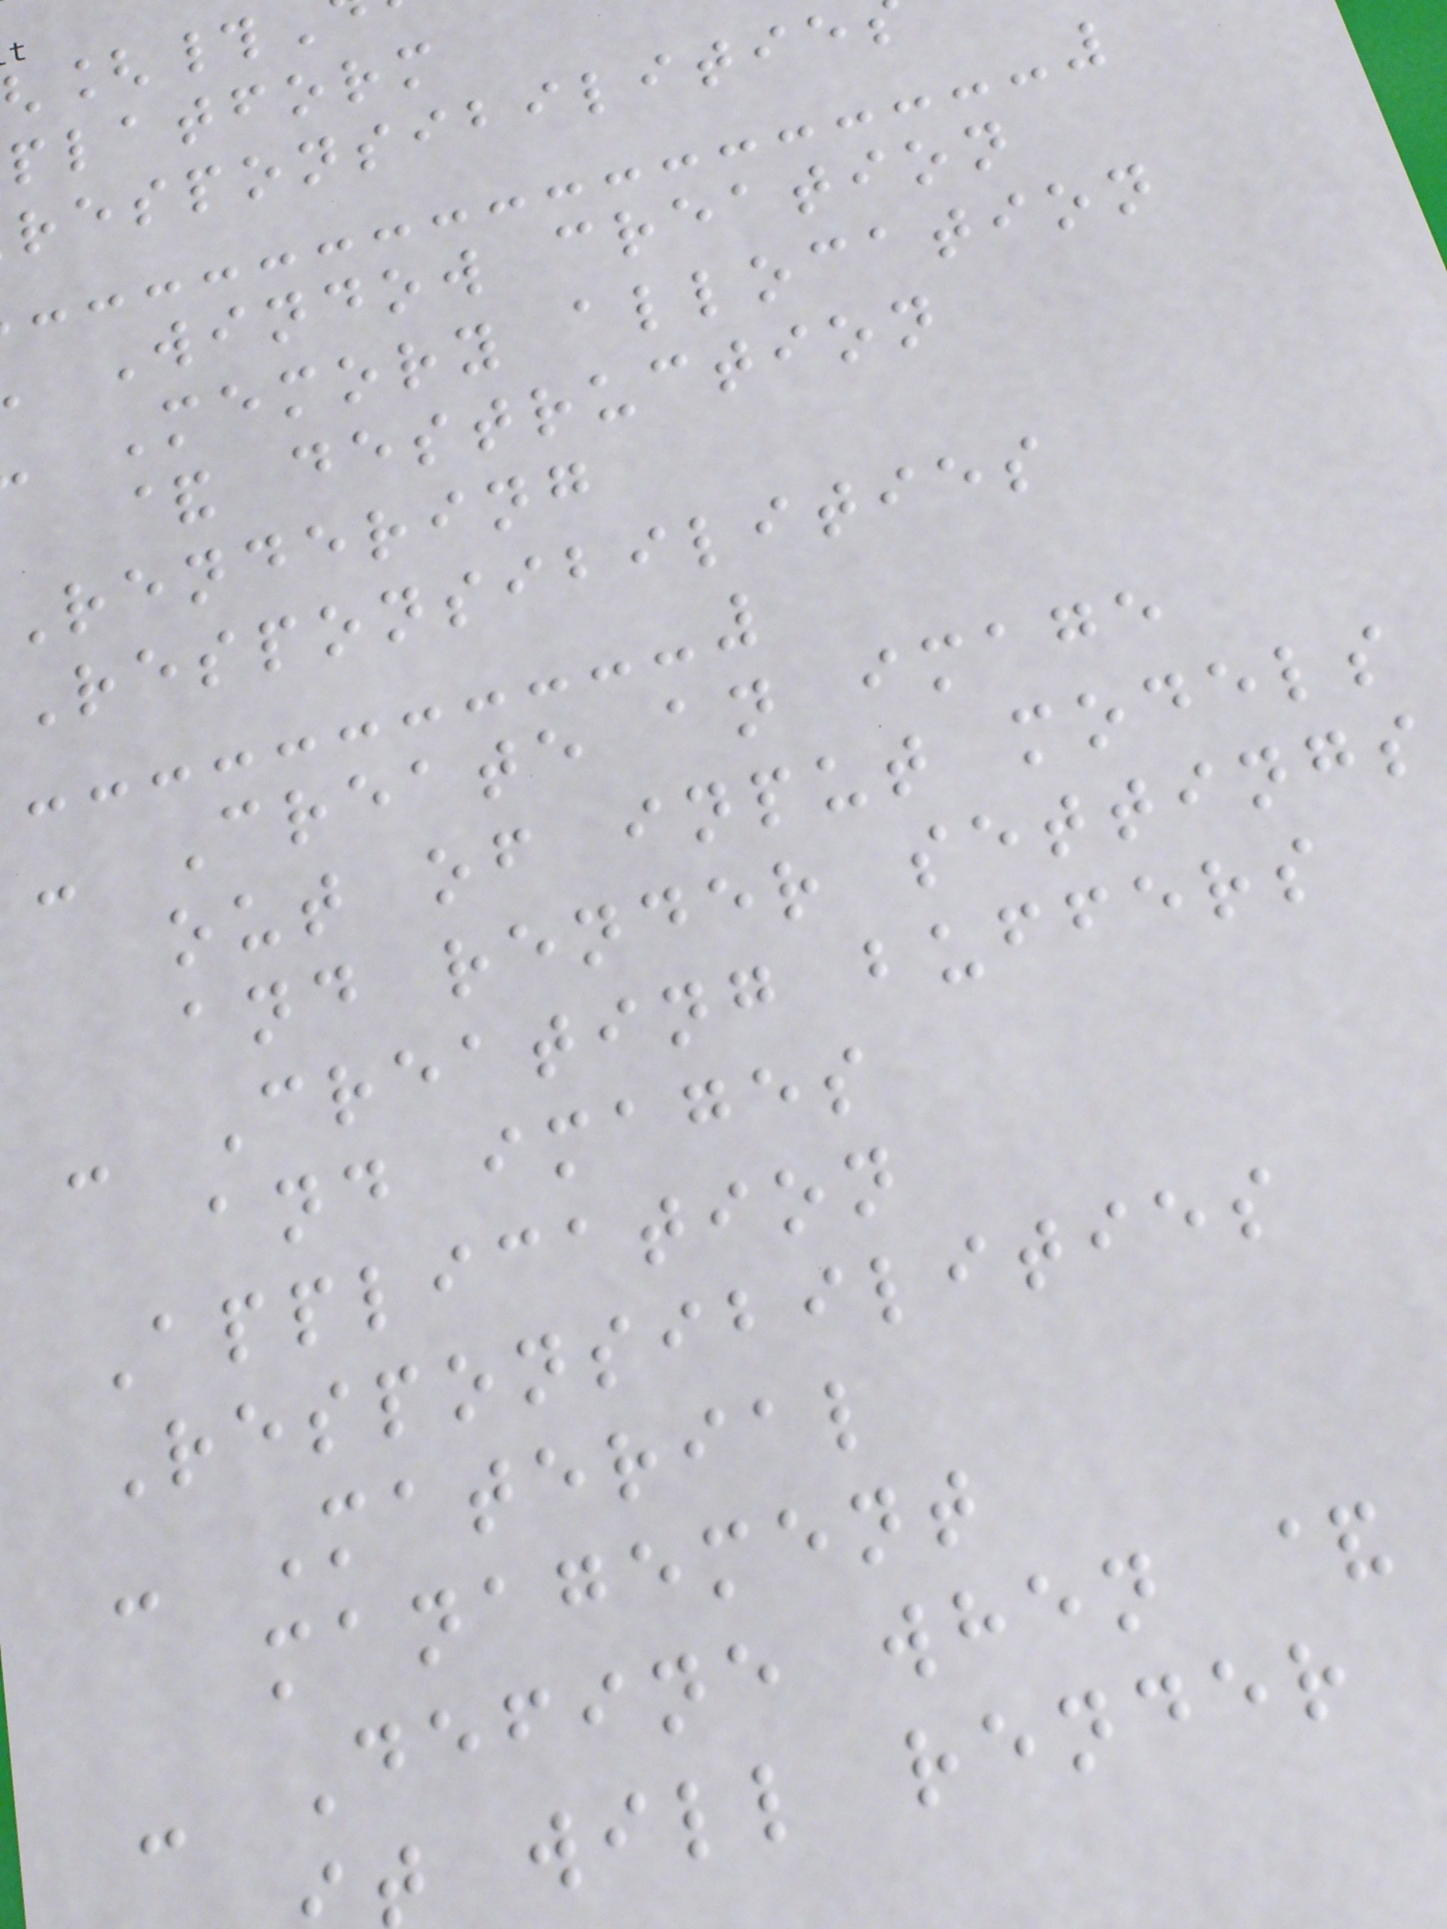platform
Window creation
Memory allocation
& destruction
Rendering
Responsibilities
- Create an image
out of input models
and render settings
- Creating buffers
and images
Application
Responsibilities
- Material
management
- Define when &
t will render
